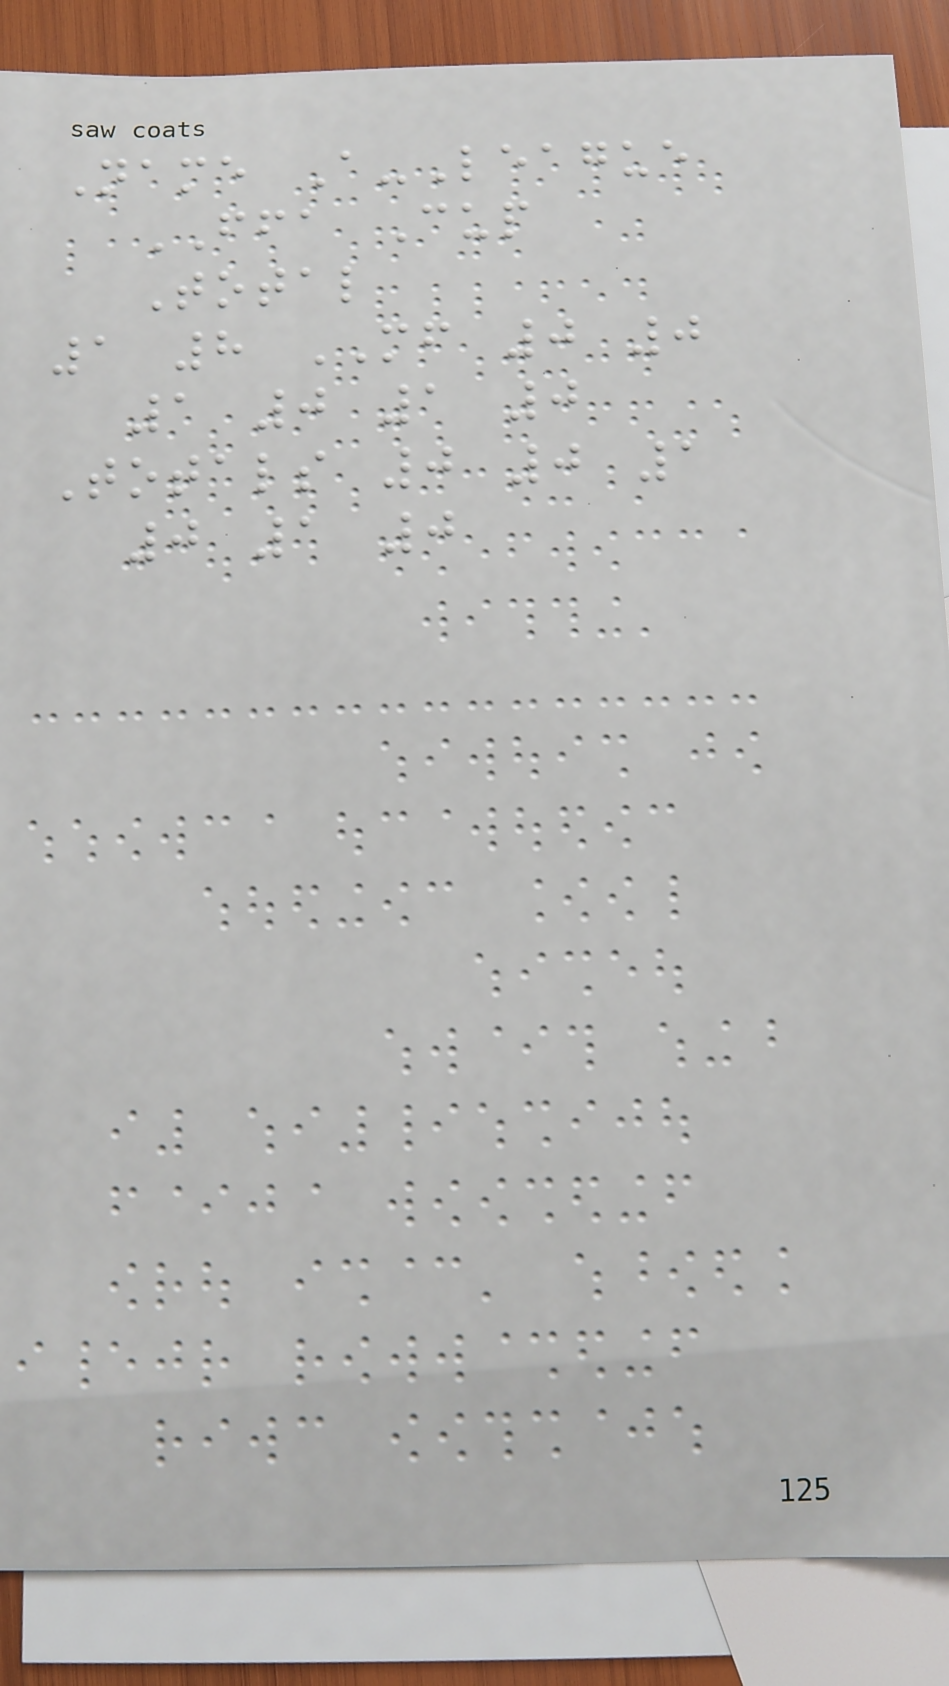Name A-League
FFA Cup
Total
1 8 MF 0 0
1 0 1 0
Totals 0 0 1
0 1 0
